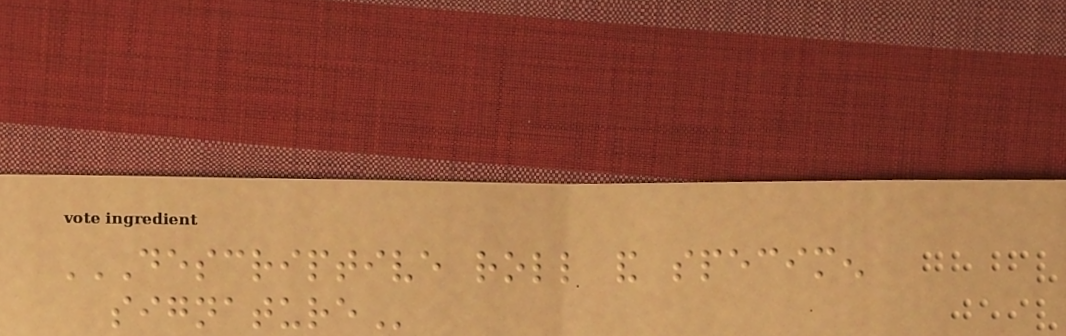DESCRIPTIVE ROLL AND SPECIMEN
SIGNATURE
